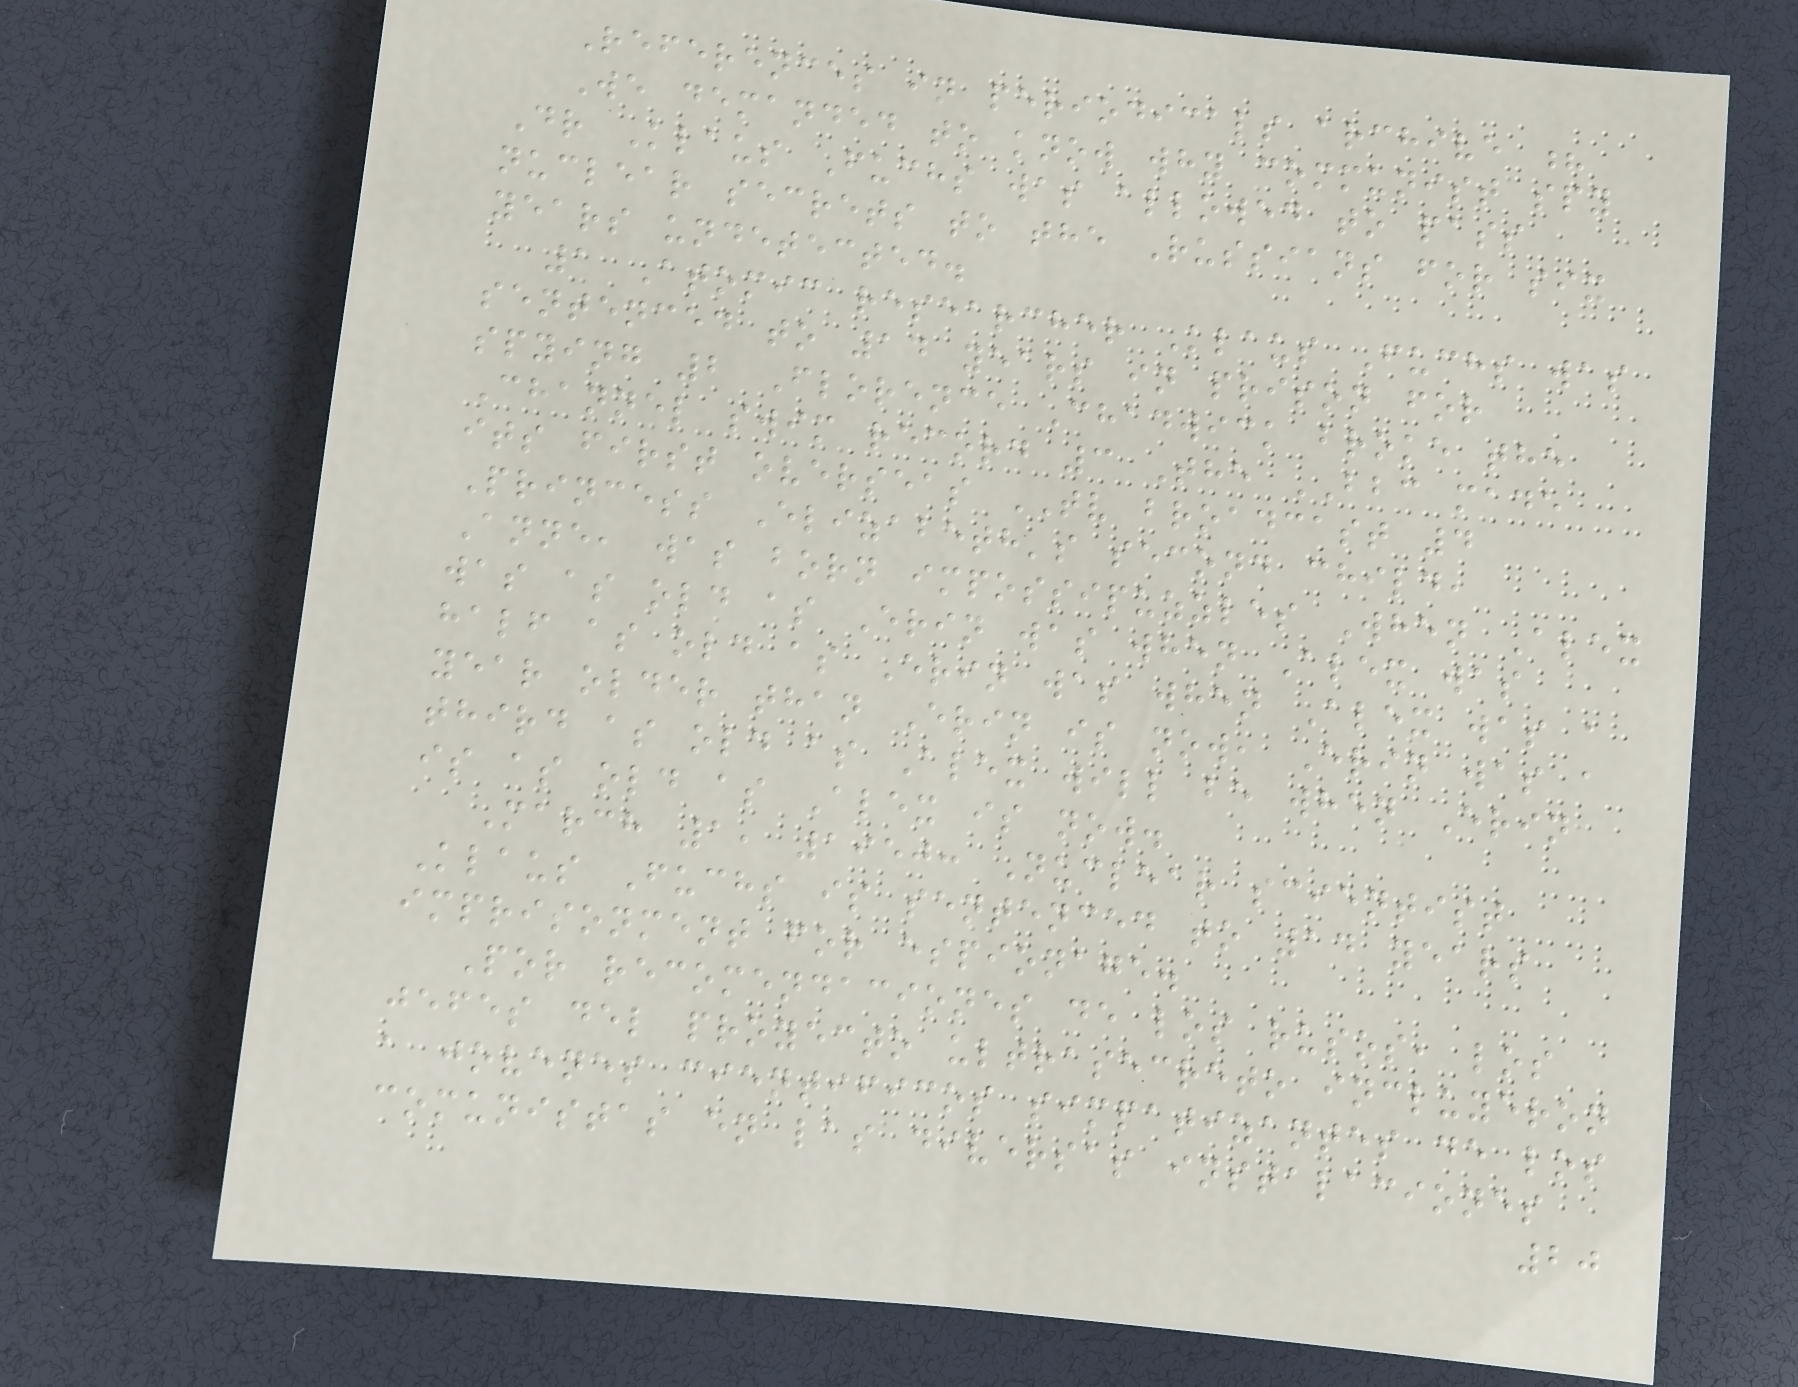References in periodicals archive ?
We demanded to know why communist spy
Dr Klaus Fuchs was allowed to pass
nuclear secrets to the Russians for six
years undetected.
1 Atomic researcher Klaus Fuchs was
sentenced to 14 years in prison for
spying 2 Florence Chadwick broke the
Channel swim record 3 The BBC made
its first overseas TV broadcast 4
Princess Elizabeth's second child,
Anne, was born impossipuzzles When Alex
was as old as Erin was when Alex was
half as old as Erin was when Alex was a
year older than Erin is now, Erin was a
third as old as Alex will be when Erin
is as old as Alex is now.
March 1, 1950: Nuclear scientist
Klaus Fuchs is sentenced to 14 years
imprisonment for espionage.
Por recomendaciones de los rusos, los
jefes del proyecto ultrasecreto incluyeron
a jovenes cientificos simpatizantes de los
comunistas en las diversas instalaciones
20
